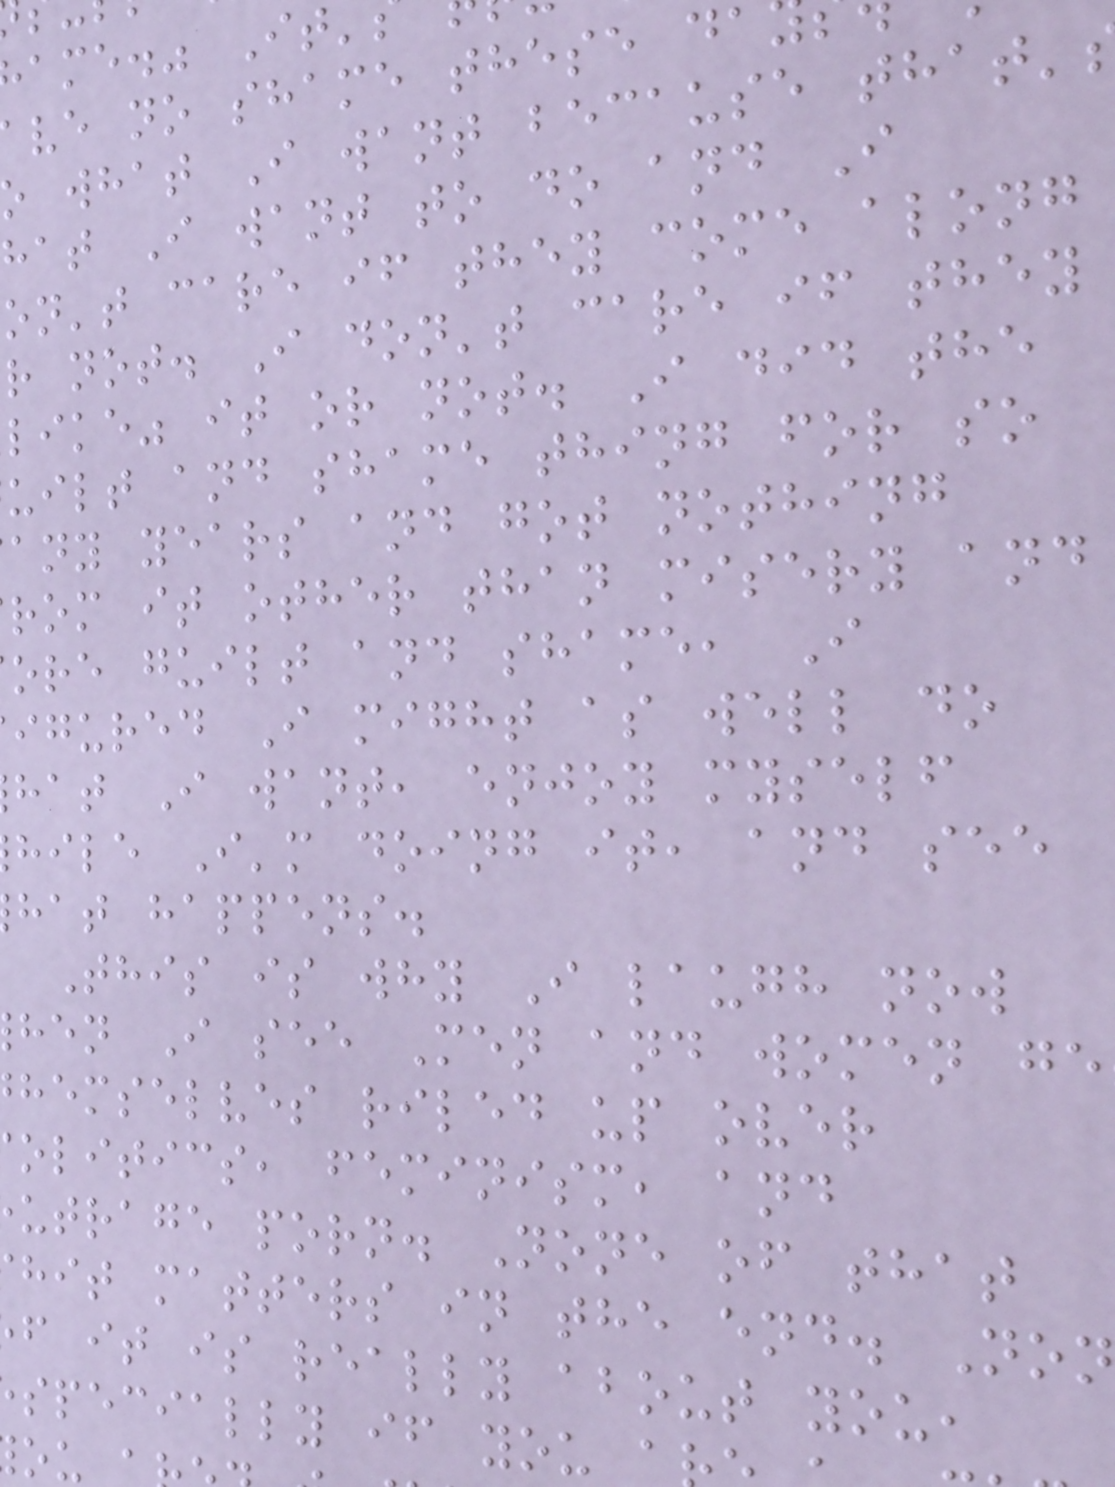ame." It
ve no shame these da
o what I want because that'
hat I want to do and I
on't care if they come along
r not. I don't care if they
like" it or not. I did the
uilt and shame thing for so
any years and got nothing
rom it other than misery and
ore guilt and shame, I
igured I might as well do
hat I want, enjoy myself
hile I'm doing it, and see
hat happens.
This is why I laugh now
hen I see Men and women ge
hemselves riled up over
olitics, feminism, and
utrage porn. None of that
hit matters in the end. Non
f it is really about you,
specially if you
